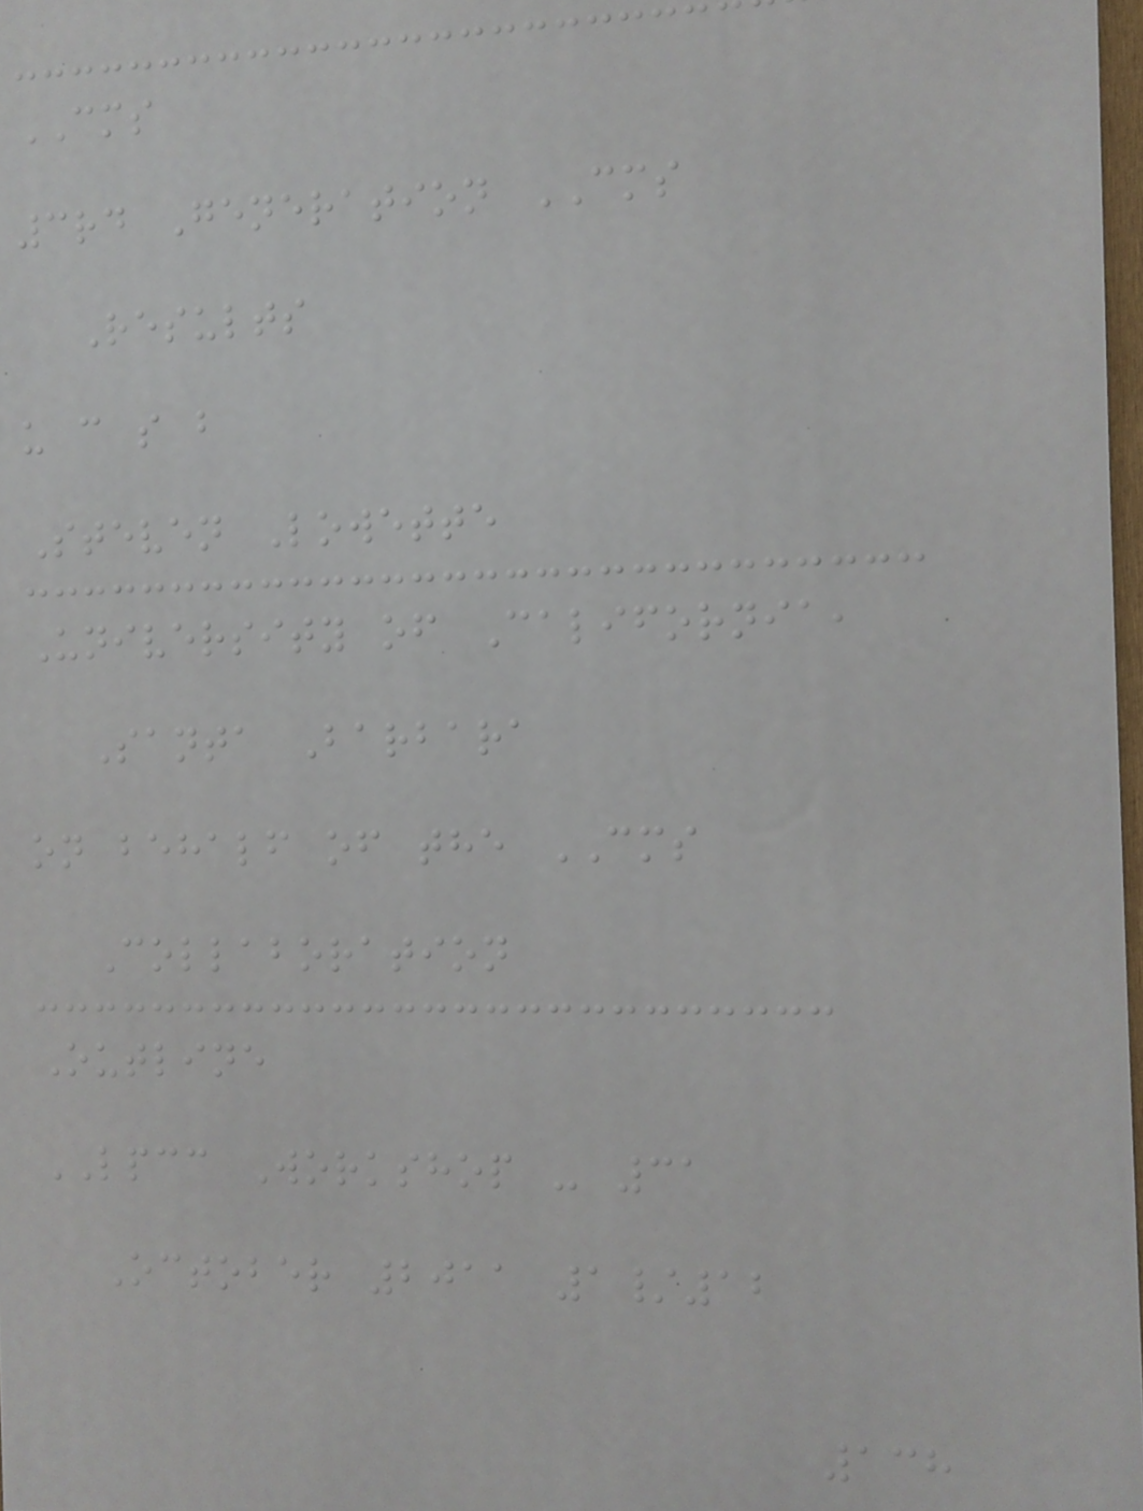CMS
3rd Generation CMS
Results
u c s b
Steven Lowette
University of California,
Santa Barbara
on behalf of the CMS
Collaboration
Outline
LPCC Workshop - 31
October 2011 1/12
138
